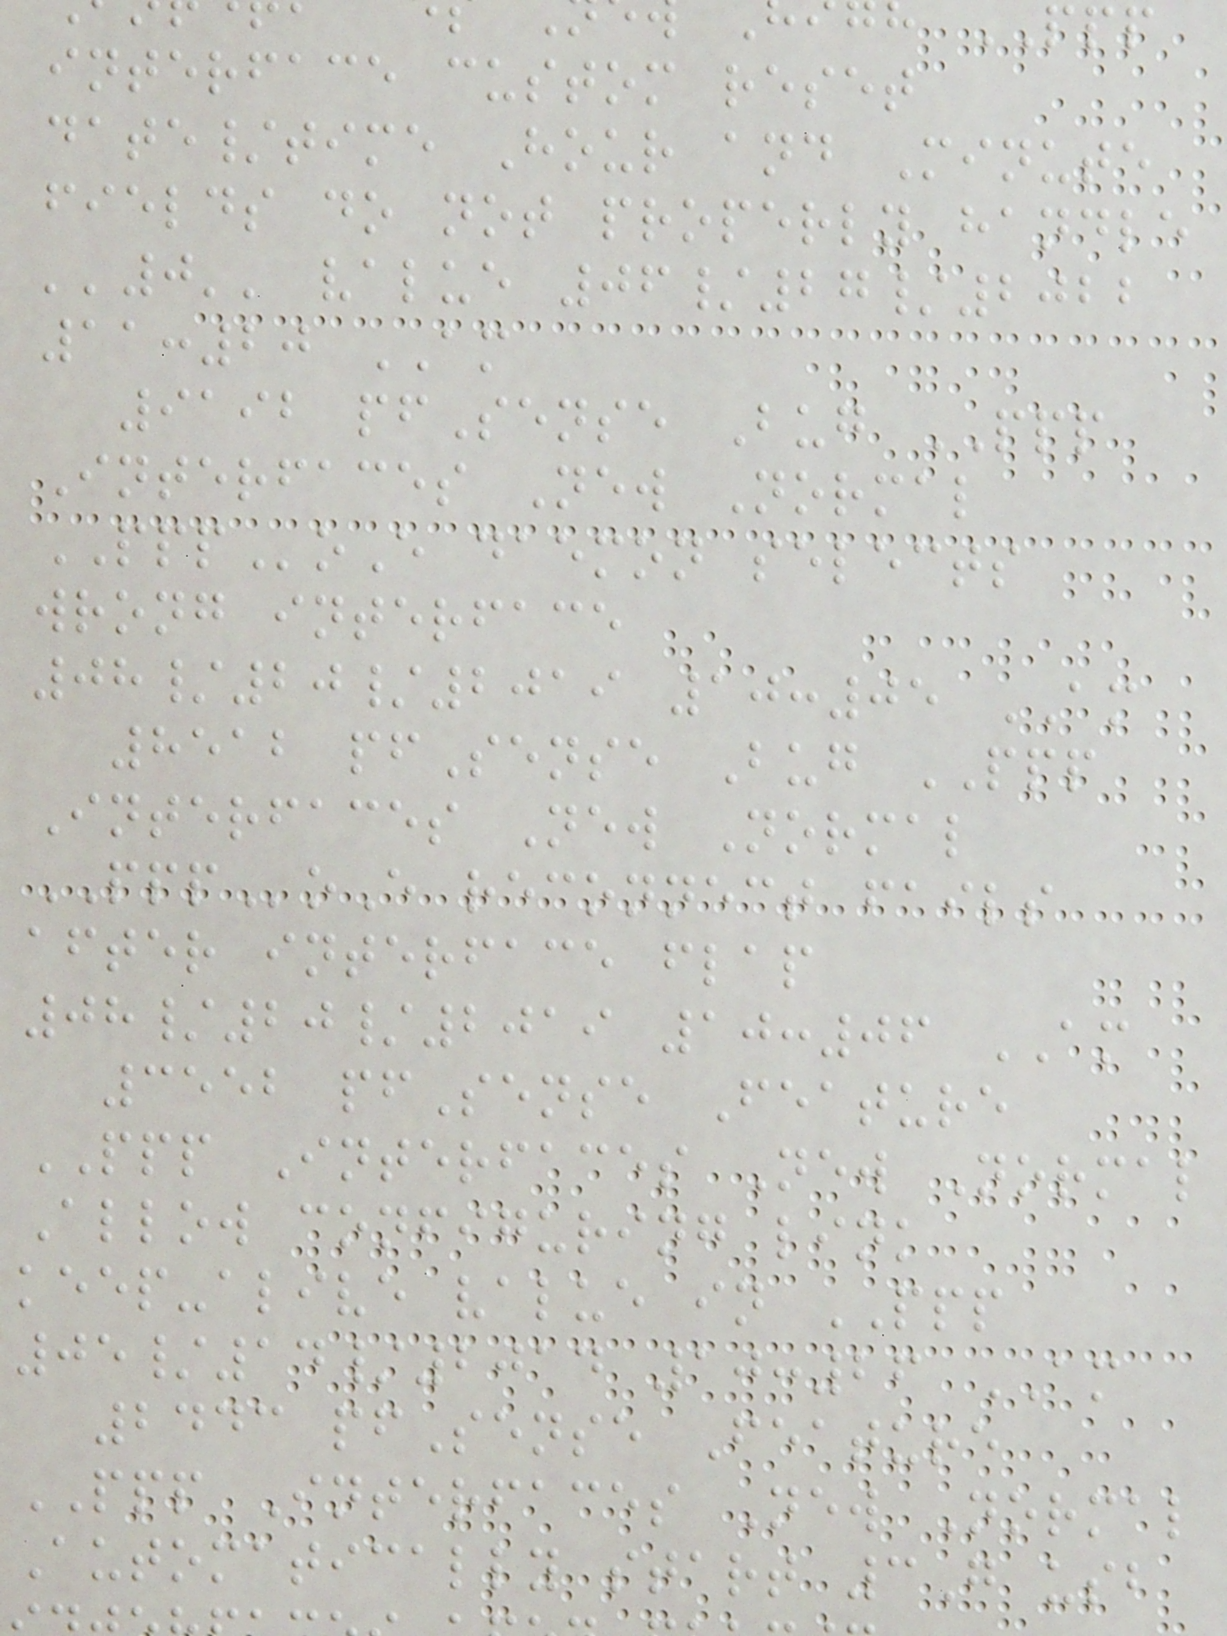interface custom reset
date/time Hour and Minute
fields do not properly handle
''0'' value 06/27/2022
11:20 AM
9192 pfSense Bug PPP
Interfaces New Normal
PPPoE daemon selects
wrong interface
08/20/2019 10:05 AM
8512 pfSense Bug PPP
Interfaces New Normal
PPPoE reconnect fails
after interface flap
08/20/2019 10:06 AM
3552 pfSense Feature
PPP Interfaces New Normal
Allow configuring link
keep-alive value in PPP
05/14/2014 10:26 AM
2443 pfSense Feature
PPP Interfaces New Normal
Automatically start 3G usb
